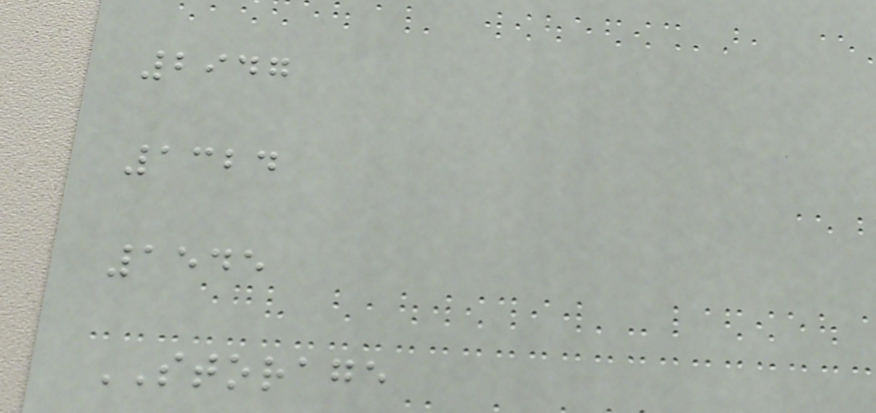2947
1324
1545
STORAGE
